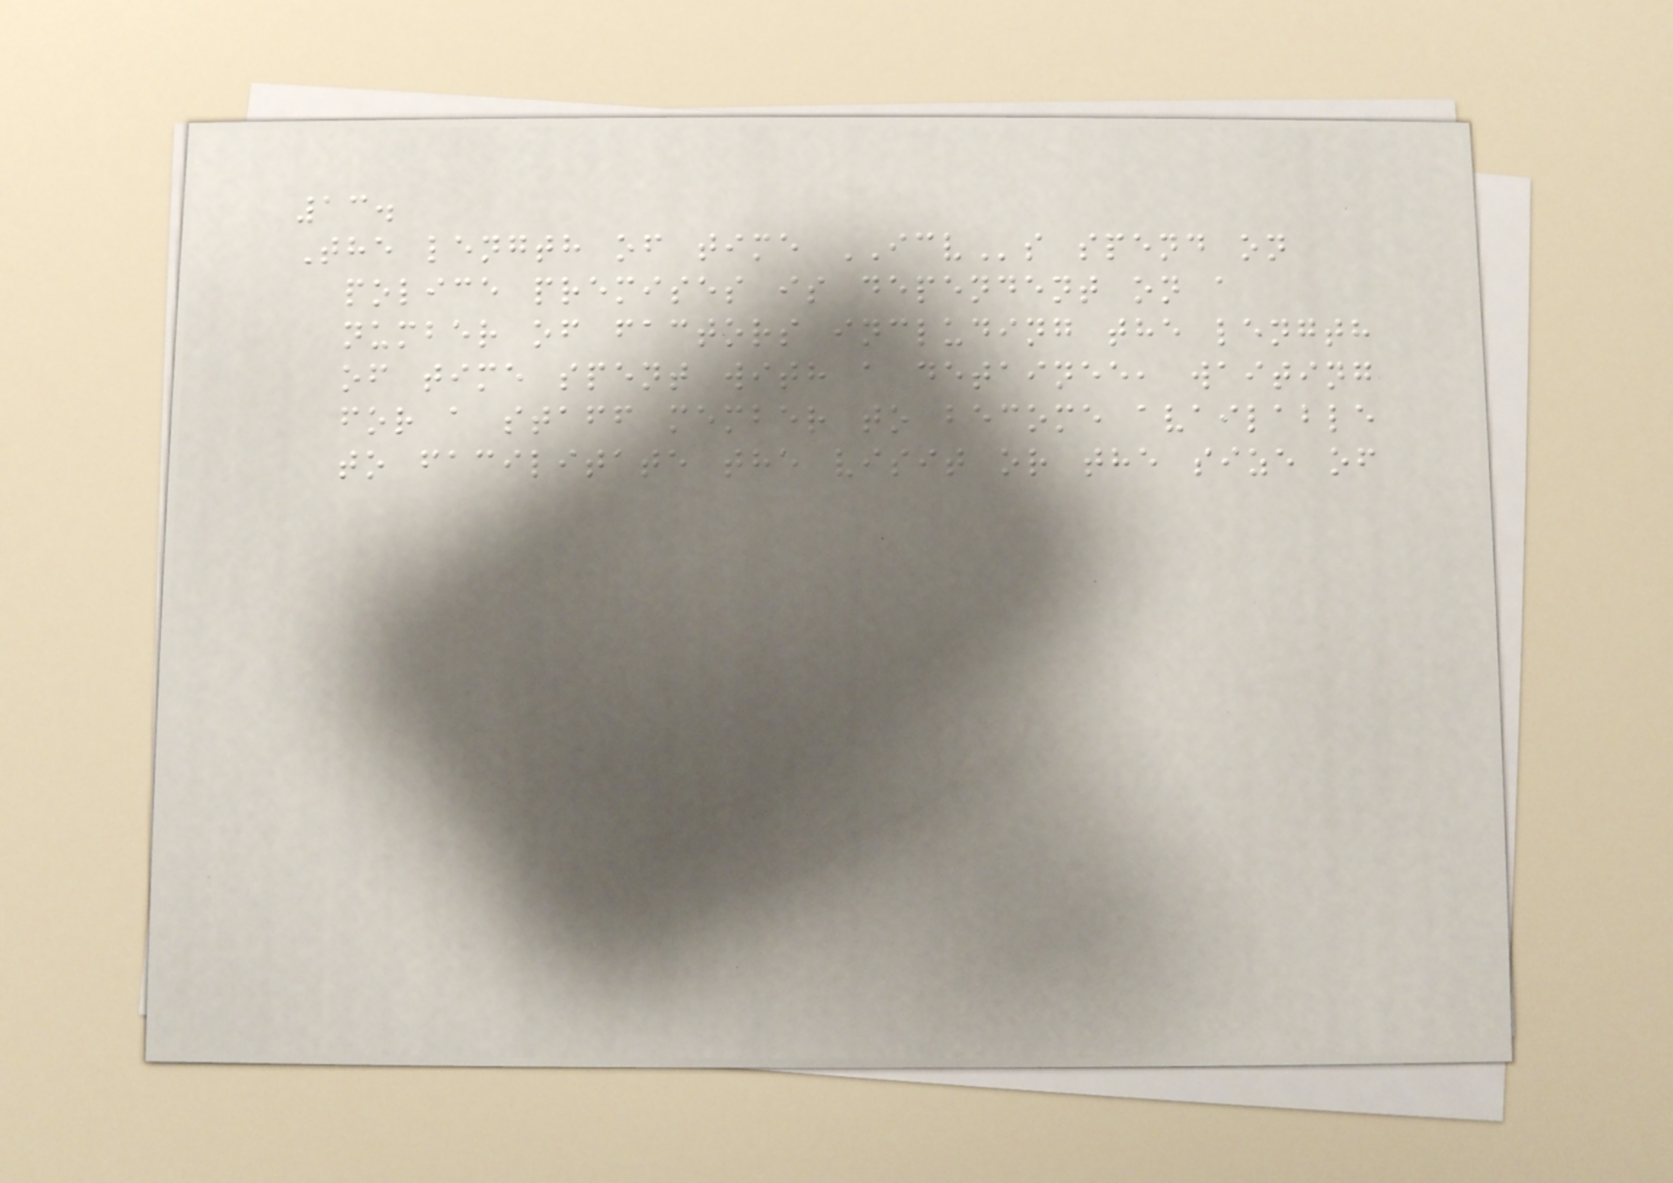13.
The length of time ICVs spend on
police premises is dependent on a
number of factors including the length
of time spent with a detainee, waiting
for a staff member to become available
to facilitate the visit or the size of
